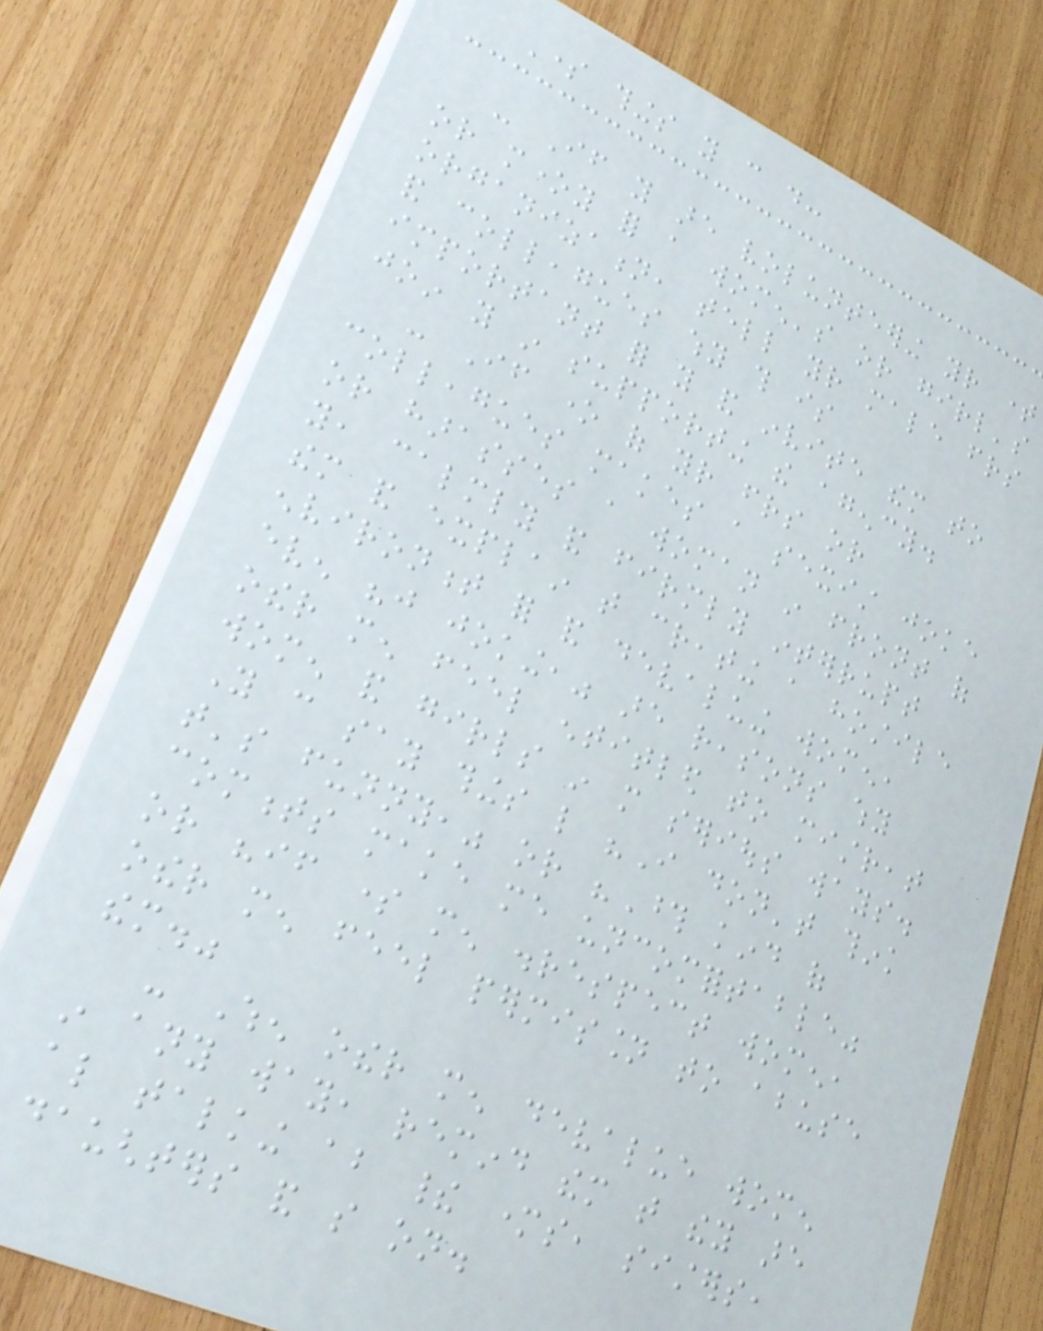Some things you can do:
- If you are volunteering your time
or money for a women's or girl's
organization, tell your male friends
and colleagues why this is
important for you and invite them to
join you in supporting the agency.
- If one of your friends or
colleagues makes a sexist joke
or harasses a woman in front of
you, calmly and firmly interrupt
them and explain that creating a hostile
environment for and devaluing women,
even "just joking," are reasons why
other men feel entitled to mistreat
women and girls in more serious ways.
You can say things like "I don't think
that's funny," or "Those kind of
comments make me uncomfortable"
or "if some men disrespect women,
other men feel permission to abuse
them."
- When other men devalue women
in any way, remind them that they are
also talking about their mothers, sisters,
daughters and so on.
